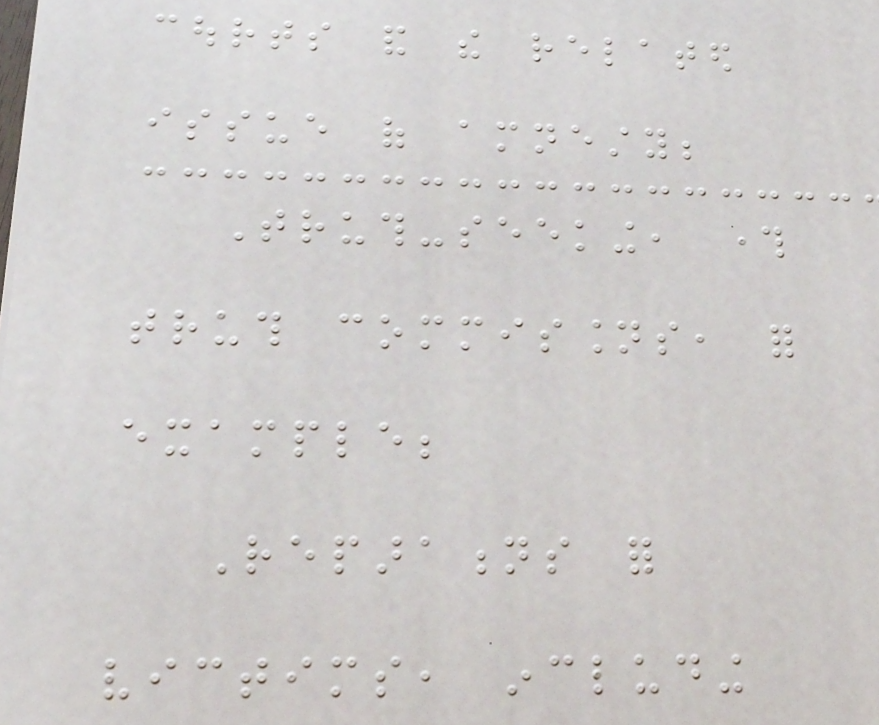courts and the related
issue of amnesty;
Truth-seeking, through
truth commissions, for
example;
Reparations for
victims, including
